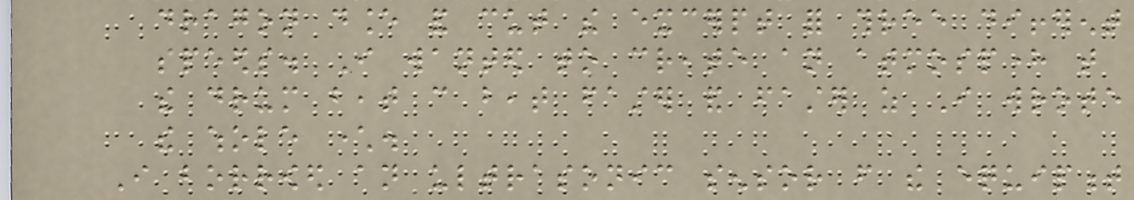dragon dance and cut the excerpt for three different
speeds. I wanted to create an atmosphere that
the drum beat can beat faster and faster as I wrote
the whole character.
I borrowed an ultrasonic sensor from the equipment
